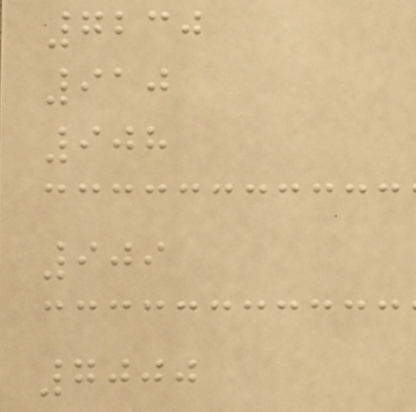7230
910
908
909
7000
